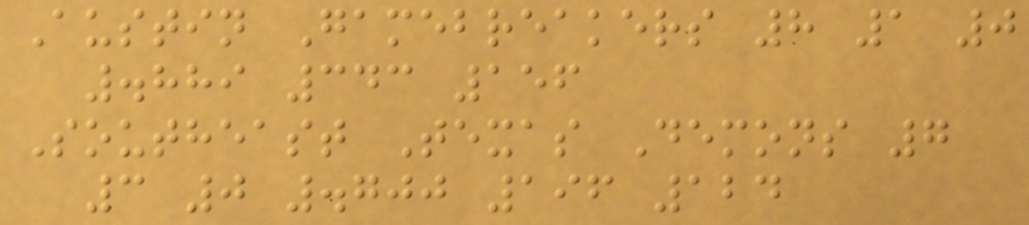Austin Gamebreakers 8 1 0
.889 343 156
Southeast Texas Demons 7
3 0 .700 196 124
